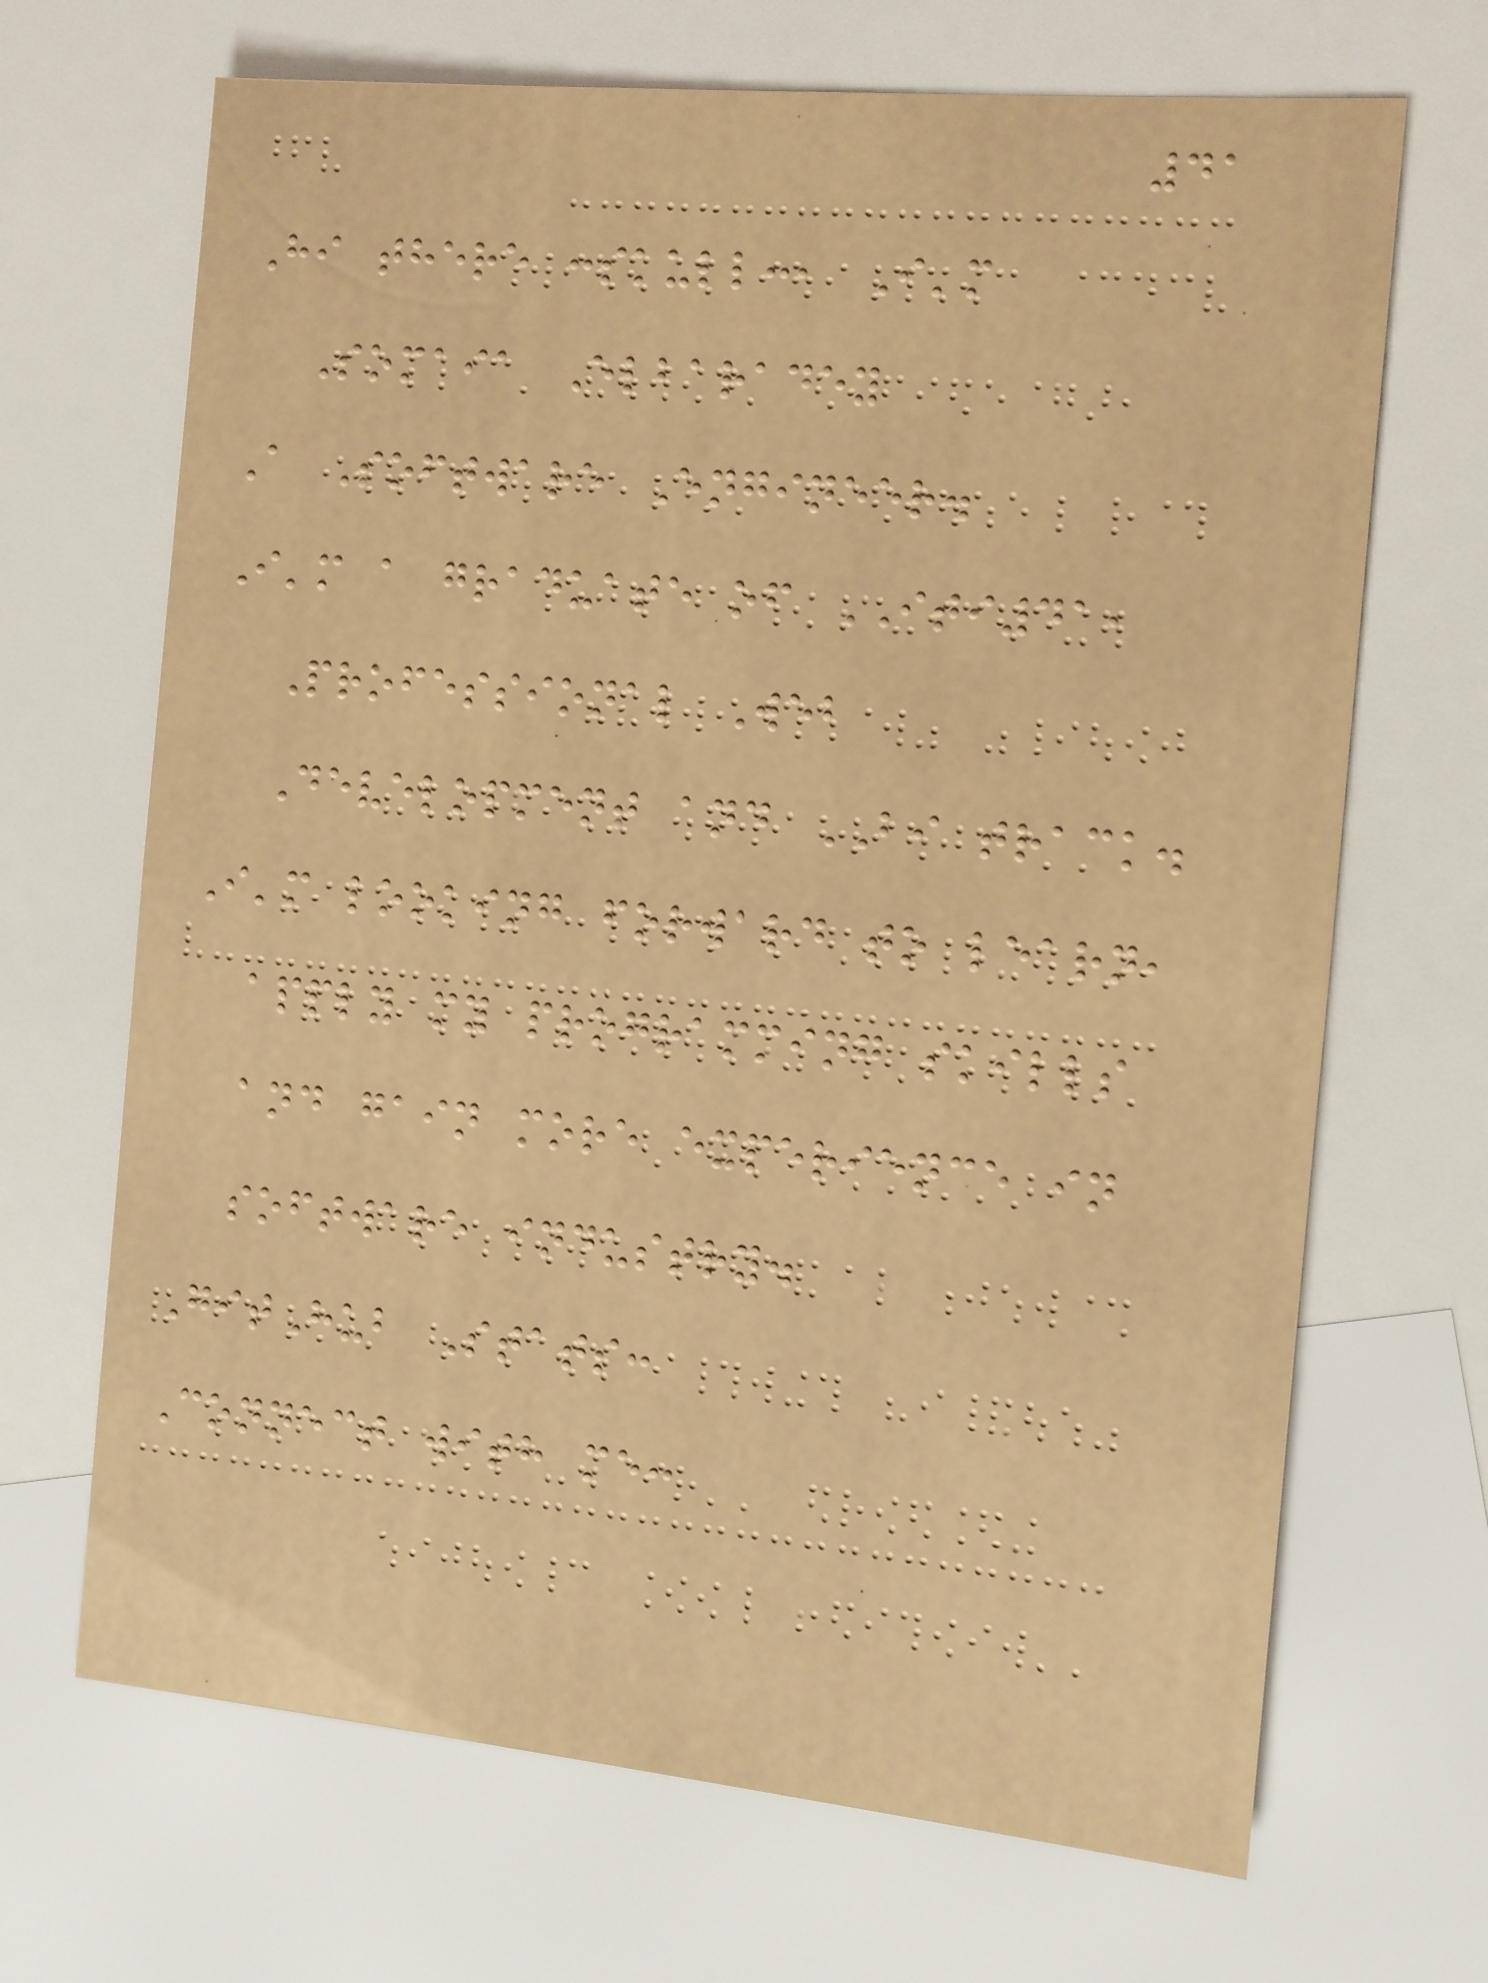41
Hi there :skull:, I'm
Somaia Elbaradey
A Software Engineer.
I'm a graduate of ITI41,
Professional Web
Development and BI track.
I'm looking forward to learn,
apply my programming skills
and gain more experience in
software industry.
GitHub Stats:
Connect with me:
